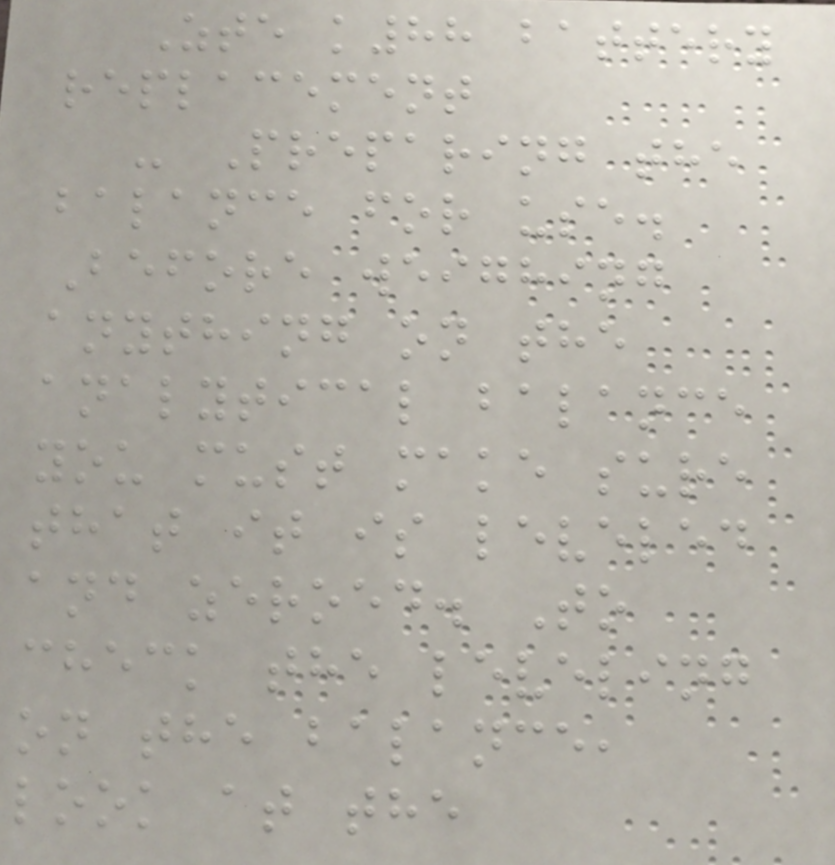Zte k88 battery
replacement
- Preparing the
balance for use.
Before weighing
anything on the
analytical balance
you must make sure
that it is leveled
and zeroed. To
check the leveling
on the balance,
look at the
